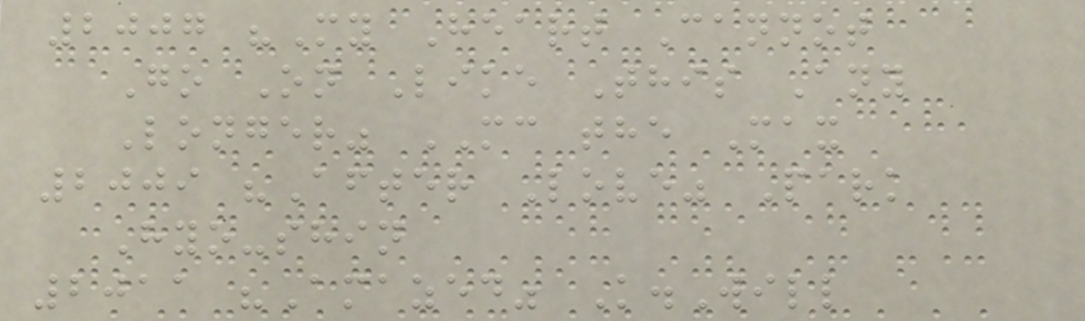2007 "My Heart Cannot
Go On Like This Any
Longer" MC the Max
2009 "After Love" Park
Hyo-shin
2011 "Amazed" K.Will
